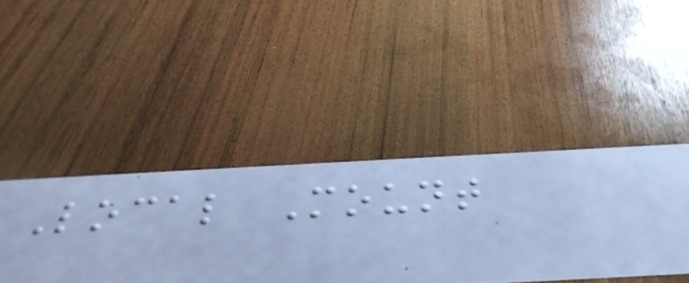Local Mount
